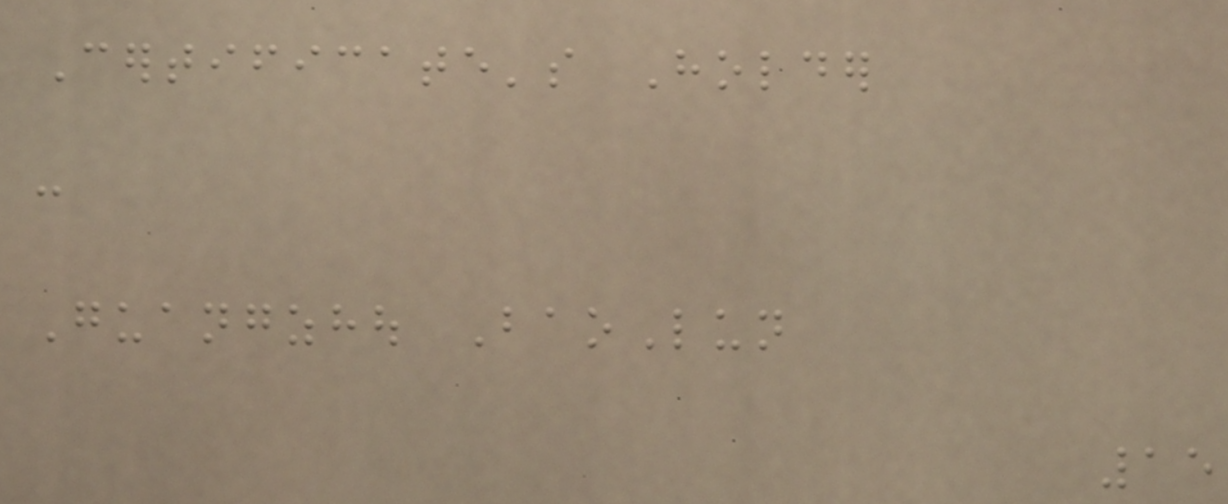Certificate's Holder
:
Guangzhou BaoLun
15
